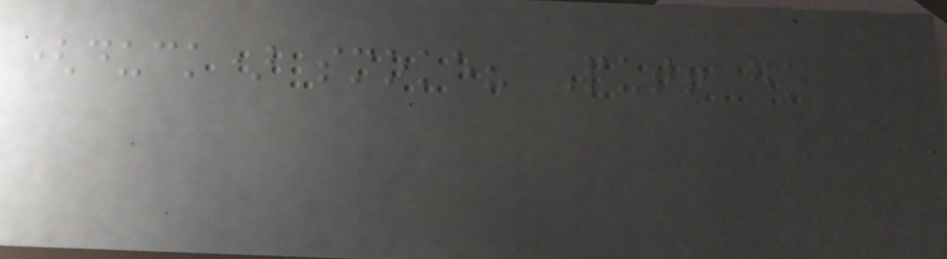(duck) smoke? Put! go
